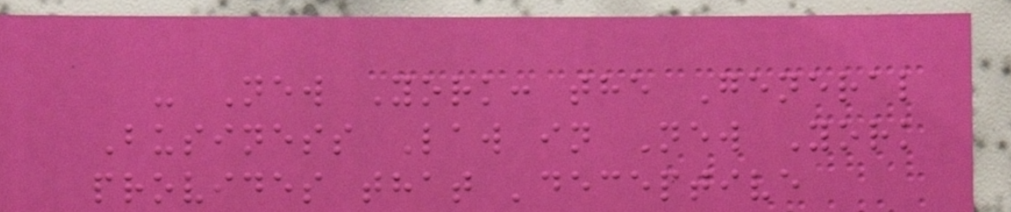- New York: the General
Business Law in New York
provides that 'deceptive
